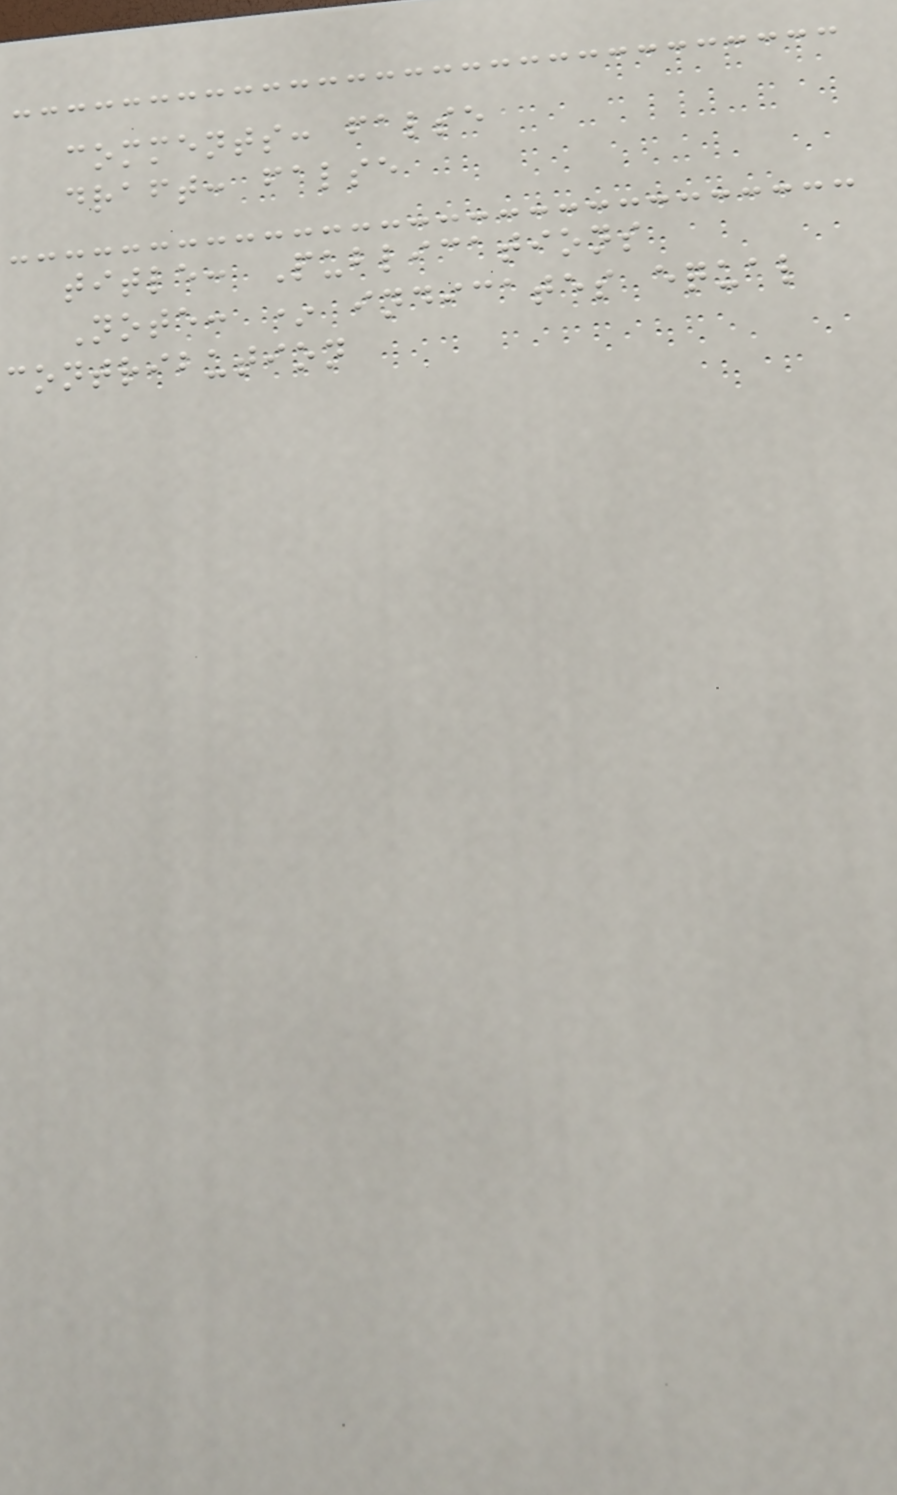comments: false
draft: false
title: Publications
Note: * indicates equal
contribution
